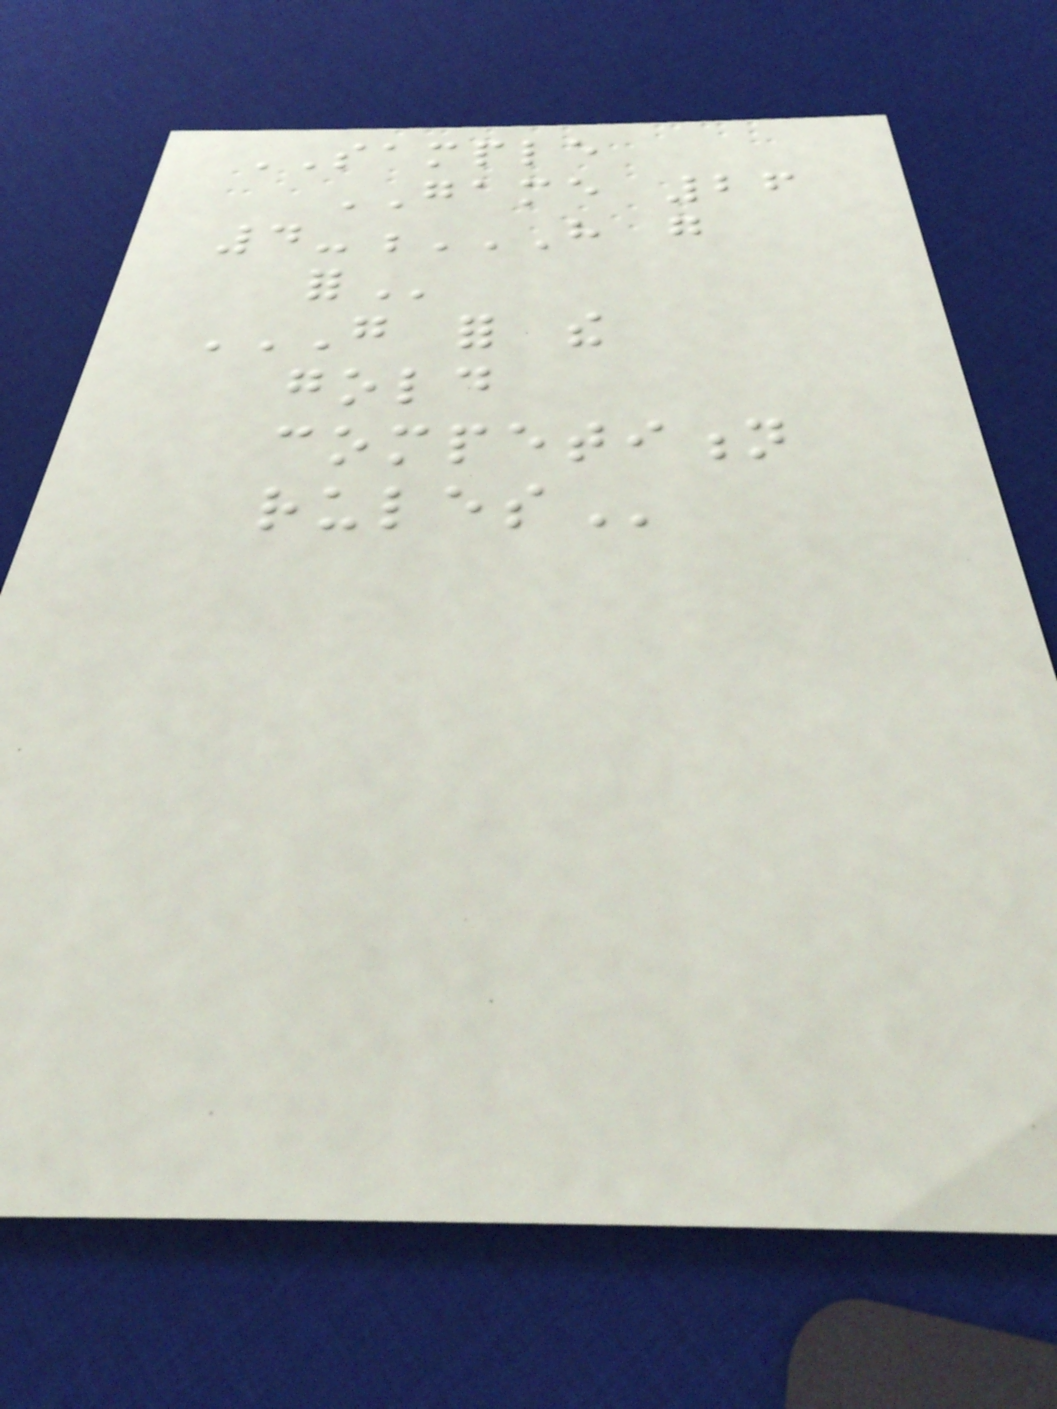SAMPLE
GAME 26
4-H GO
FOR
GO FOR THE
GOLD
COMPETITION
RULES
